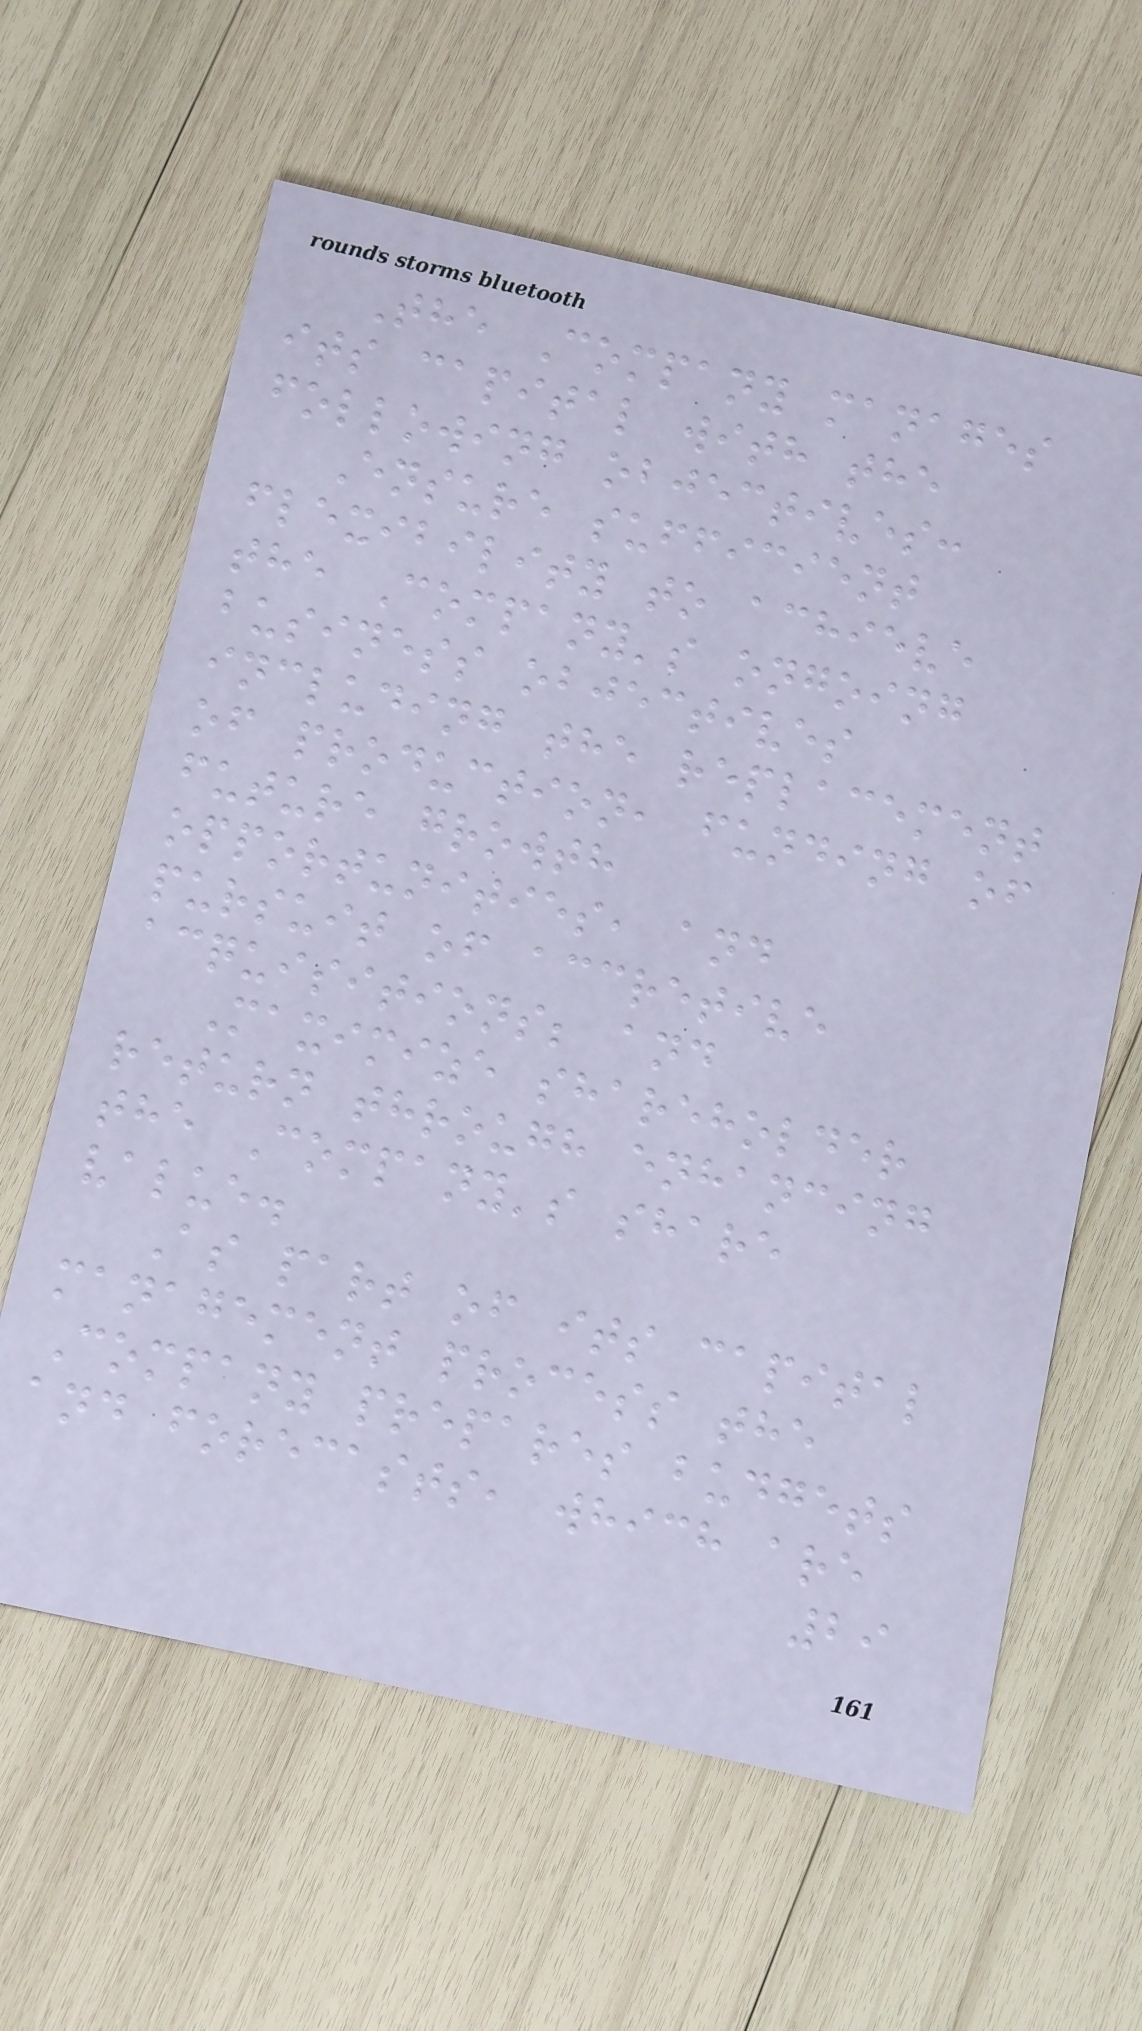The Company manages
its capital with the
following objectives:
Ensure sufficient
flexibility to achieve
the Company's ongoing
business objectives
including the replacement
of production, funding of
future growth
opportunities, and
pursuit of accretive
acquisitions; and
Maximize shareholder
return through enhancing
the Company's share
value.
As part of its capital
management process the
Company prepares budgets
and forecasts, which are
29
